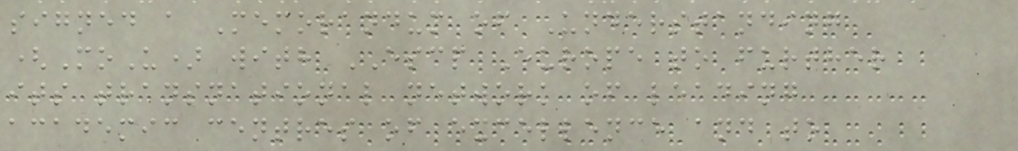signed a Memorandum of Understanding
(MoU) with ESCP Europe to further
its transnational network of leading
academic centres of excellence and to
